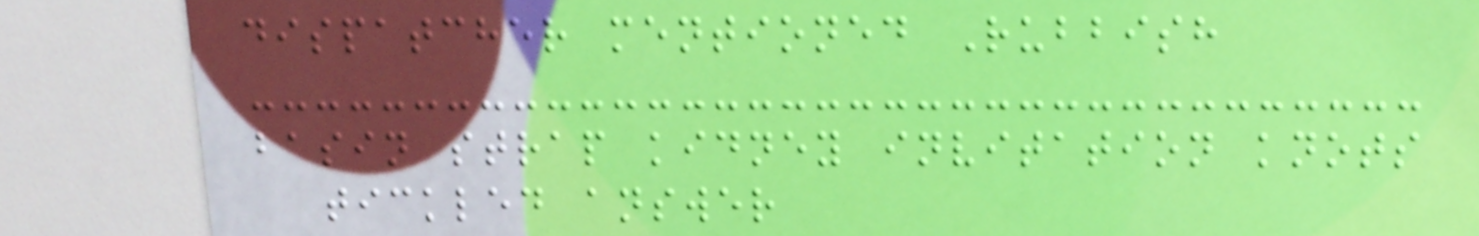dispatcher mentioned Rubbish
basin strap kidney invitation knots
tickled answer
